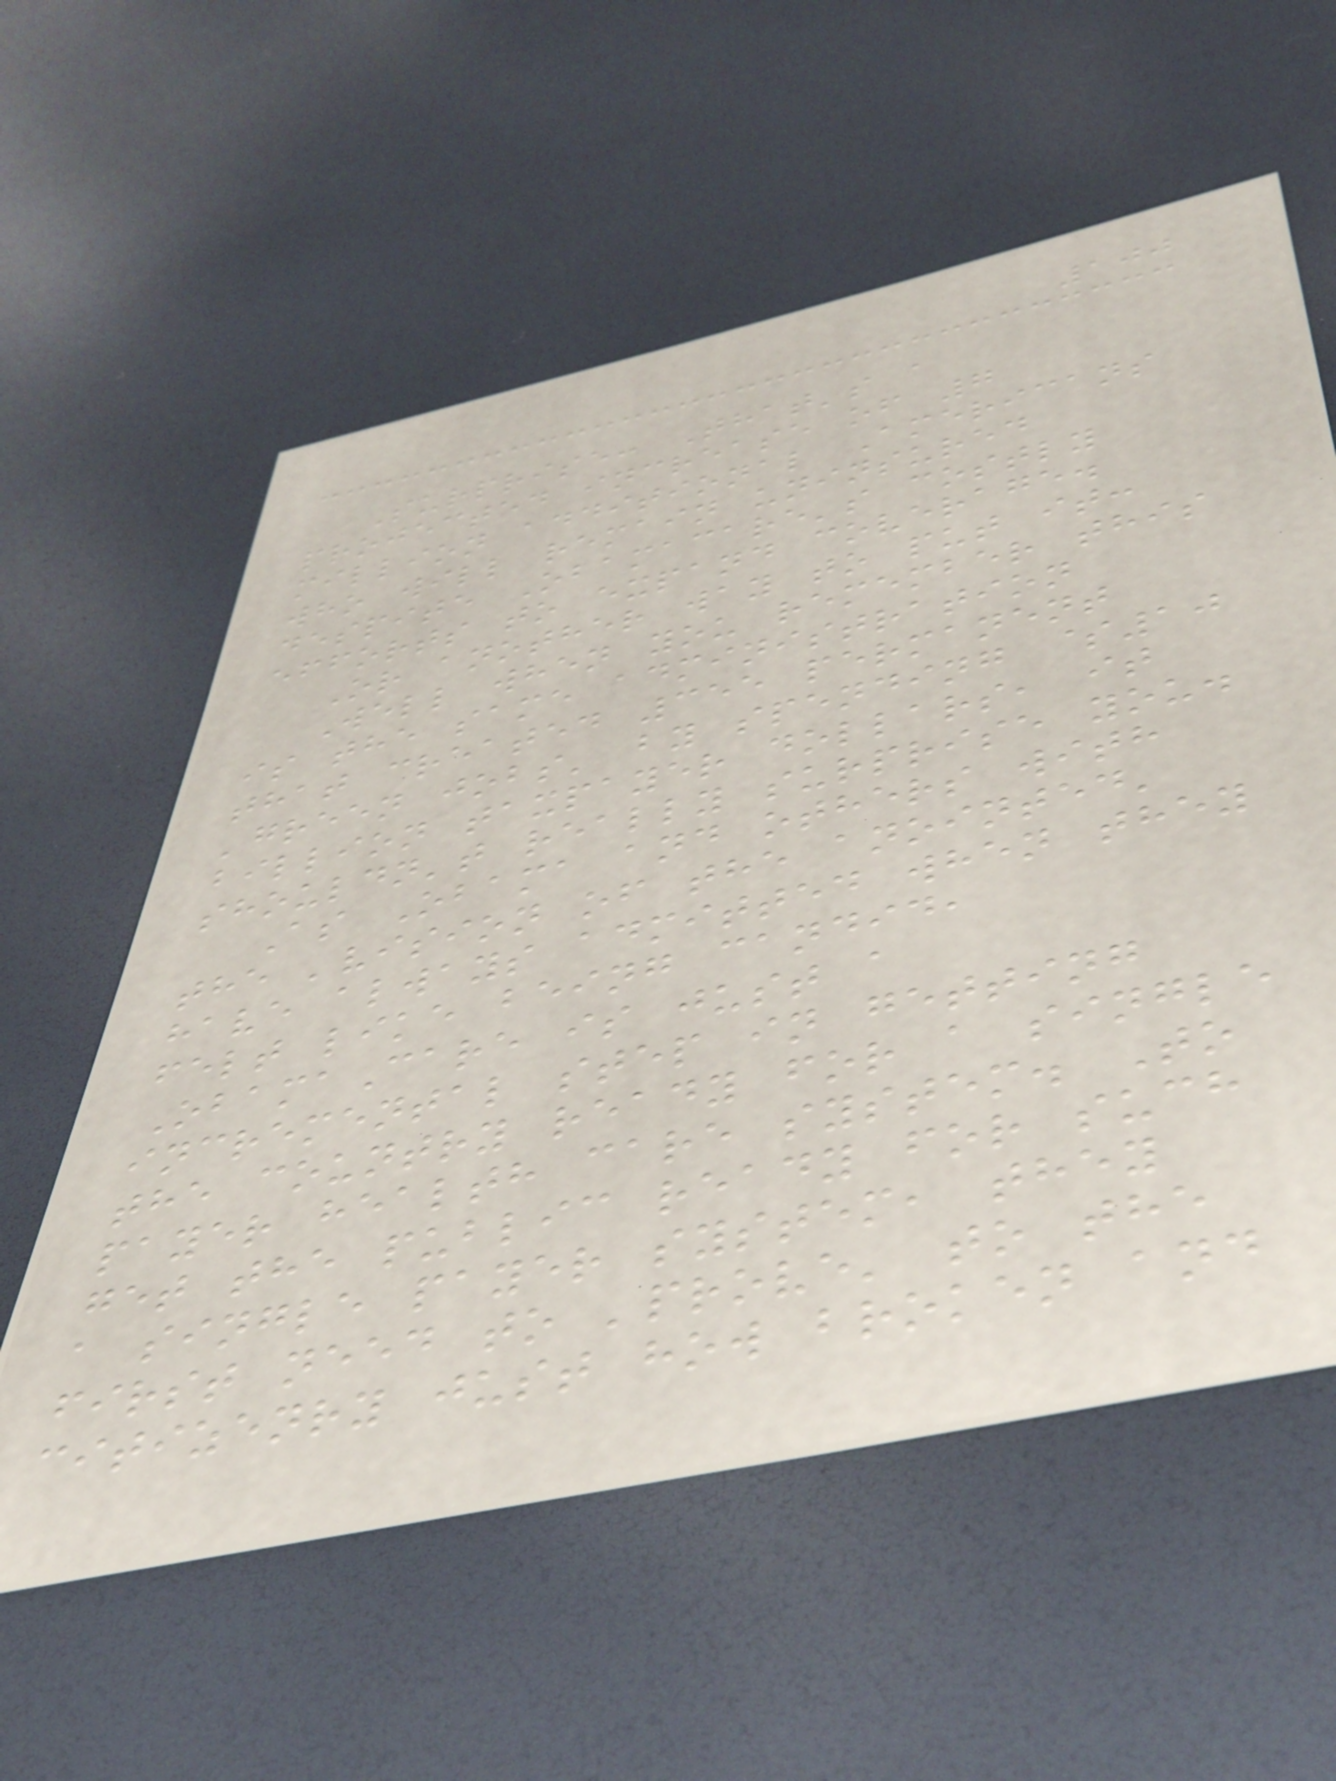100
Surprise: That's a
projected increase of 7
million additional Americans
who will remain uninsured
despite Obamacare's costly
efforts to expand coverage.
Or another way to put it:
Well when you remember this
is the same administration
that created 355 permanent
'green jobs' by spending $10
billion taxpayer dollars, it
shouldn't really surprise you.
As Obama and others with
the 'vision of the anointed'
have always admitted when they
felt like being candid,
ObamaCare is just a
incremental step in getting
the country ready for a single
payer health care system. To
get the public ready for such
a single payer system, they
first need to 'prove' to the
citizenry just how broken and
